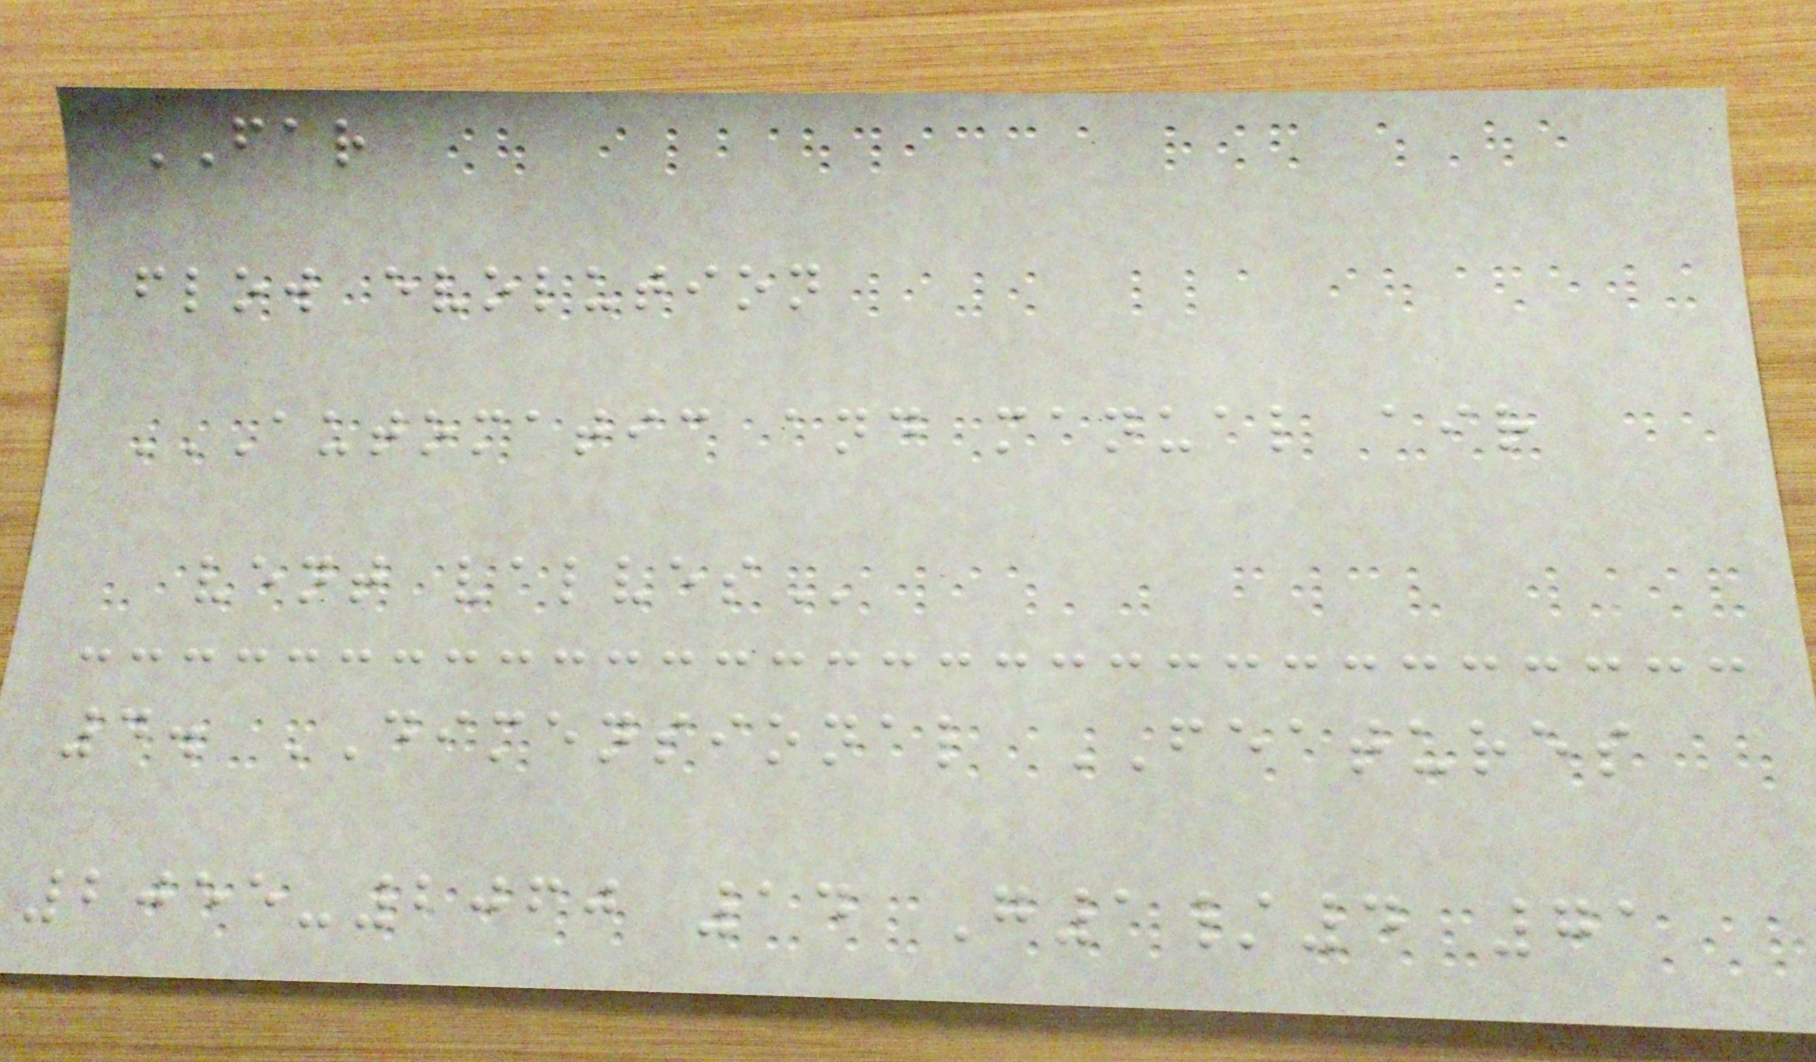FAR
flow evolution
AUTOMATIC AND MANUAL AIR
VENT VALVES
4. DIMENSIONAL FEATURES
2055-2060 14 G1/4 71
